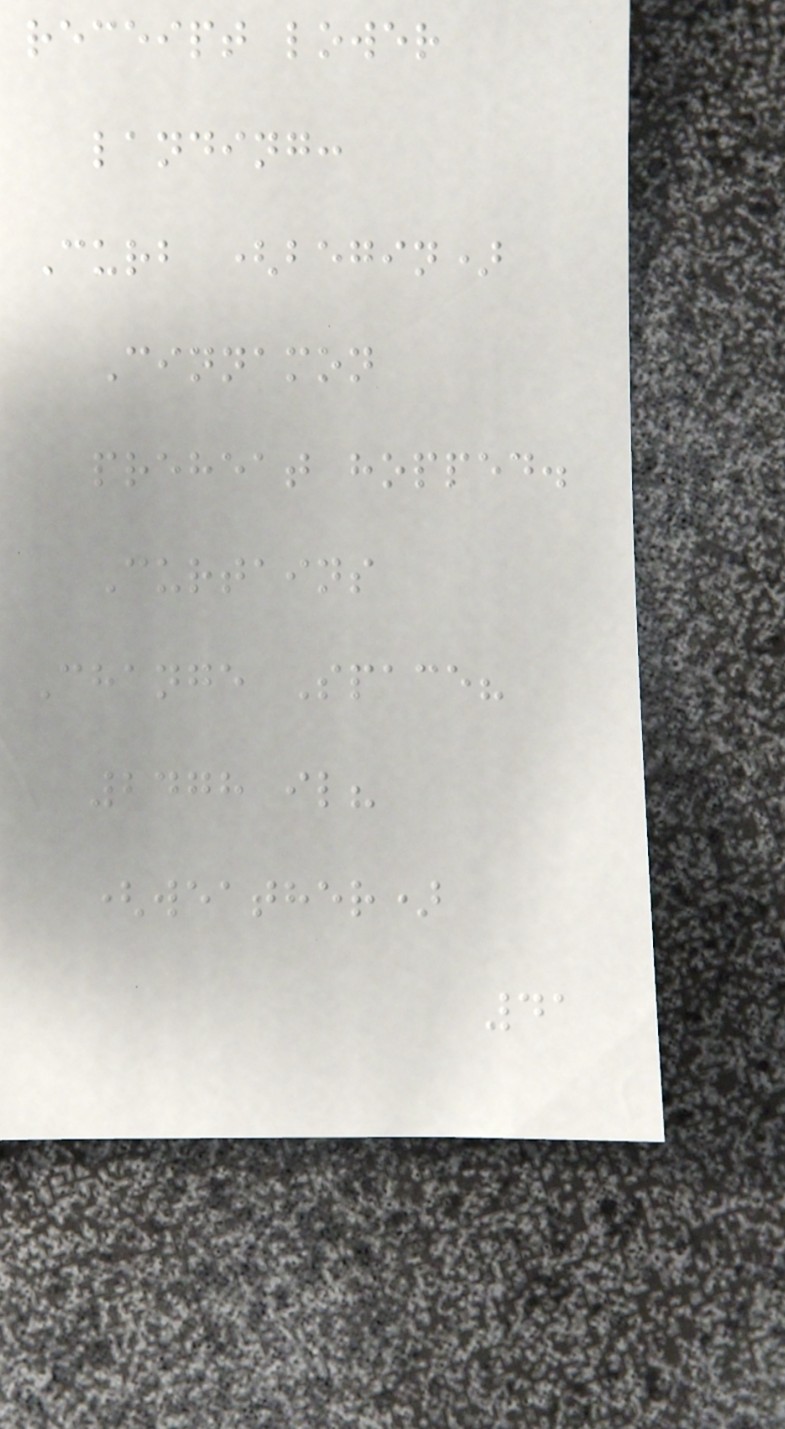receipt lower
landing:
Curb (begin)
Cinnamon
preheat hopped.
Curtains
Change Space?
2478 il?
(weather)
41
